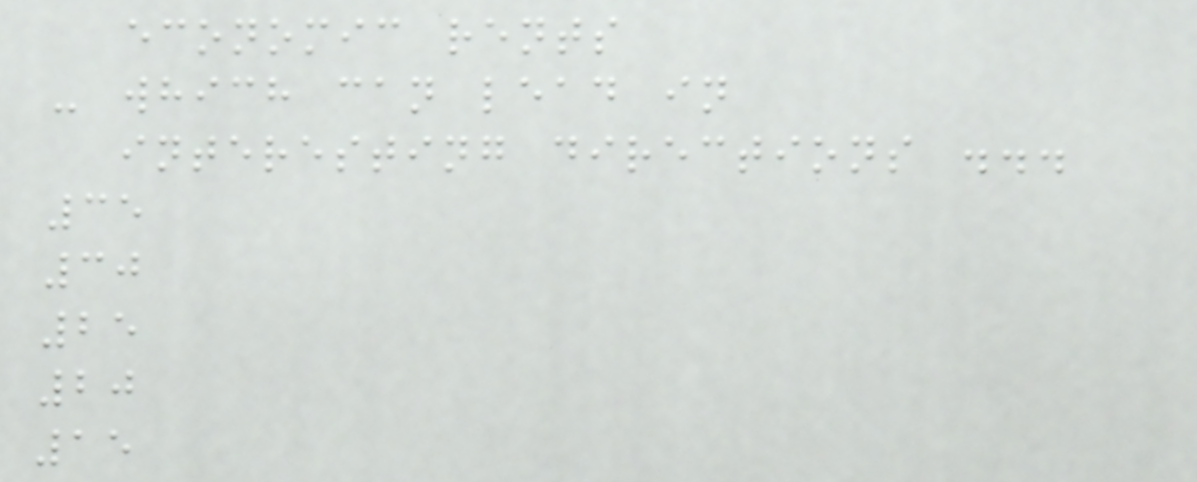economic rents
- which can lead in
interesting directions ...
35
30
25
20
15
